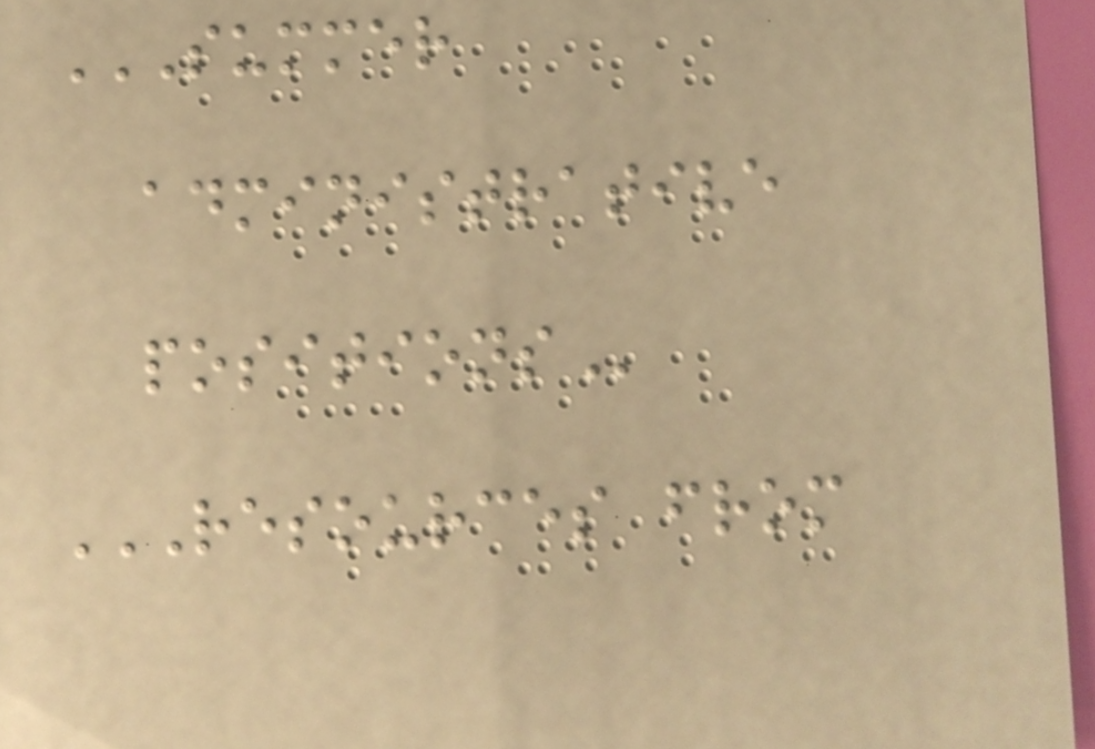SUMMER
ADMINISTRATIVE
POSITIONS
RESOURCES FROM
